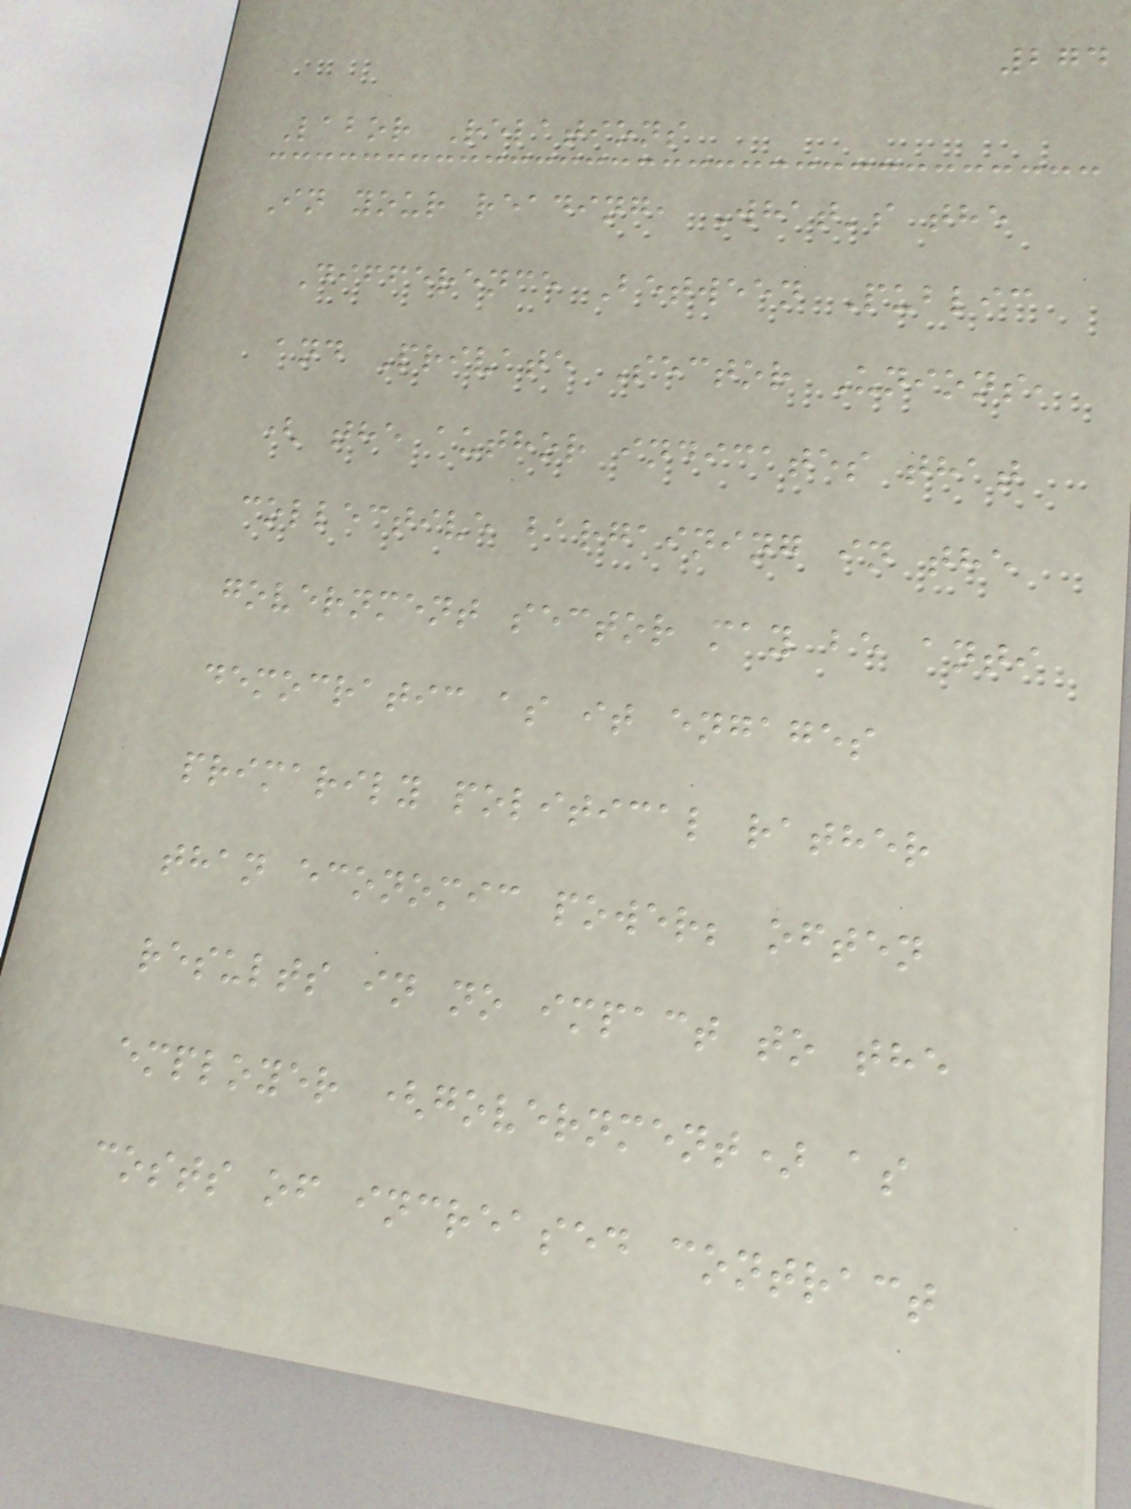274
Labor Relations
In your reading, What's the
Difference Between Public
and Private Sector Unions,
( the author indicates that
collective bargaining in the
government sector may be anti
democratic as it engages
primarily political rather
than economic power; often
results in no impact to the
employer (government) as
costs of increased contract
